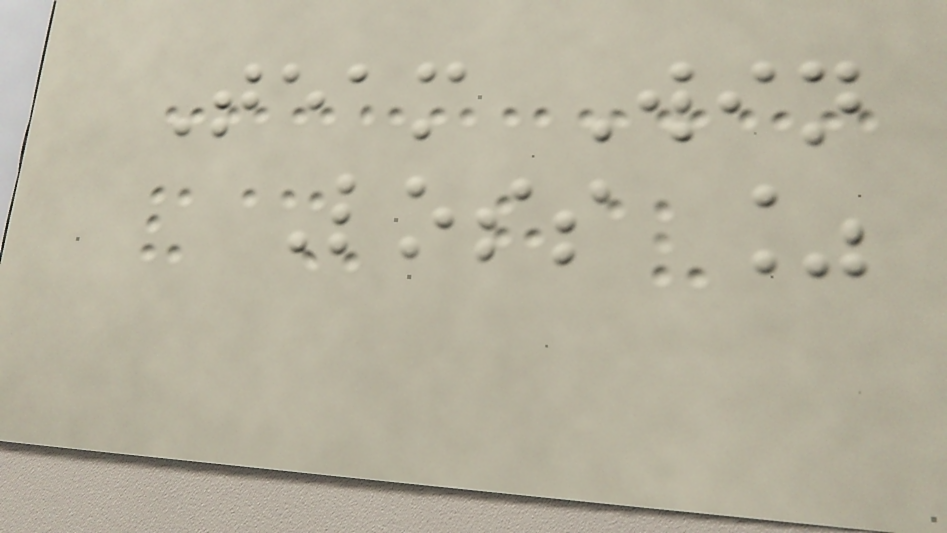Team Win
Loss %
